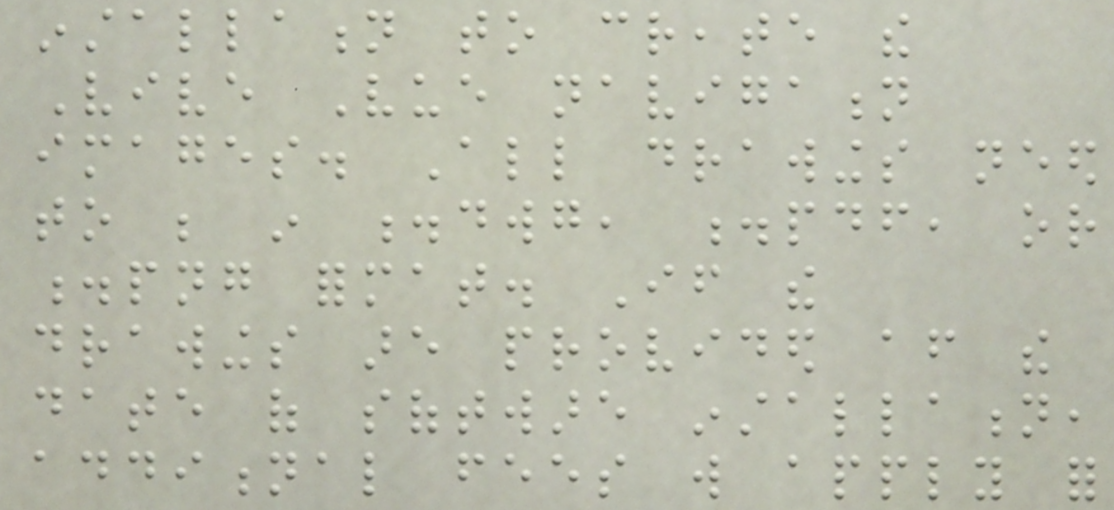installation to create the
Vive Vue navigation
images. All drawings need
to be in .dwg, .pdf, or
.png format. If the
drawings are provided after the
date of software installation,
additional fees will apply for
